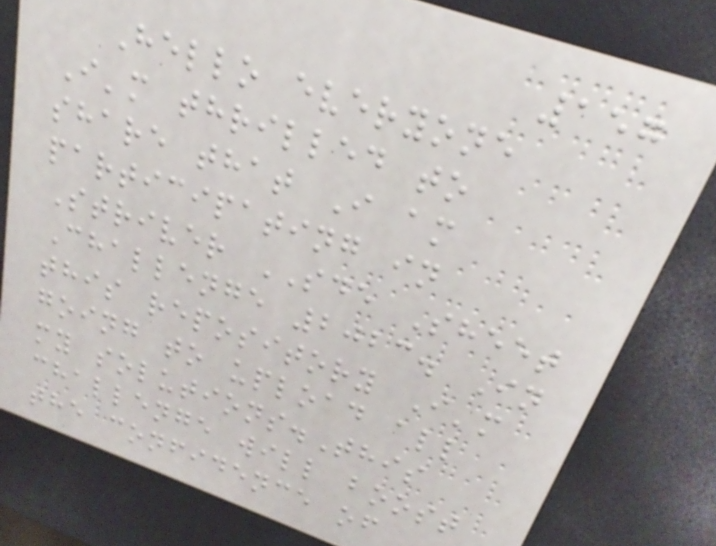157
Hello everyone
I'm thrilled to
share that I am
participating in
Striver SDE Sheet
Challenge 2023. In
this repository I'm
going to upload all
my solutions.This
challenge will boost
the confidence of
